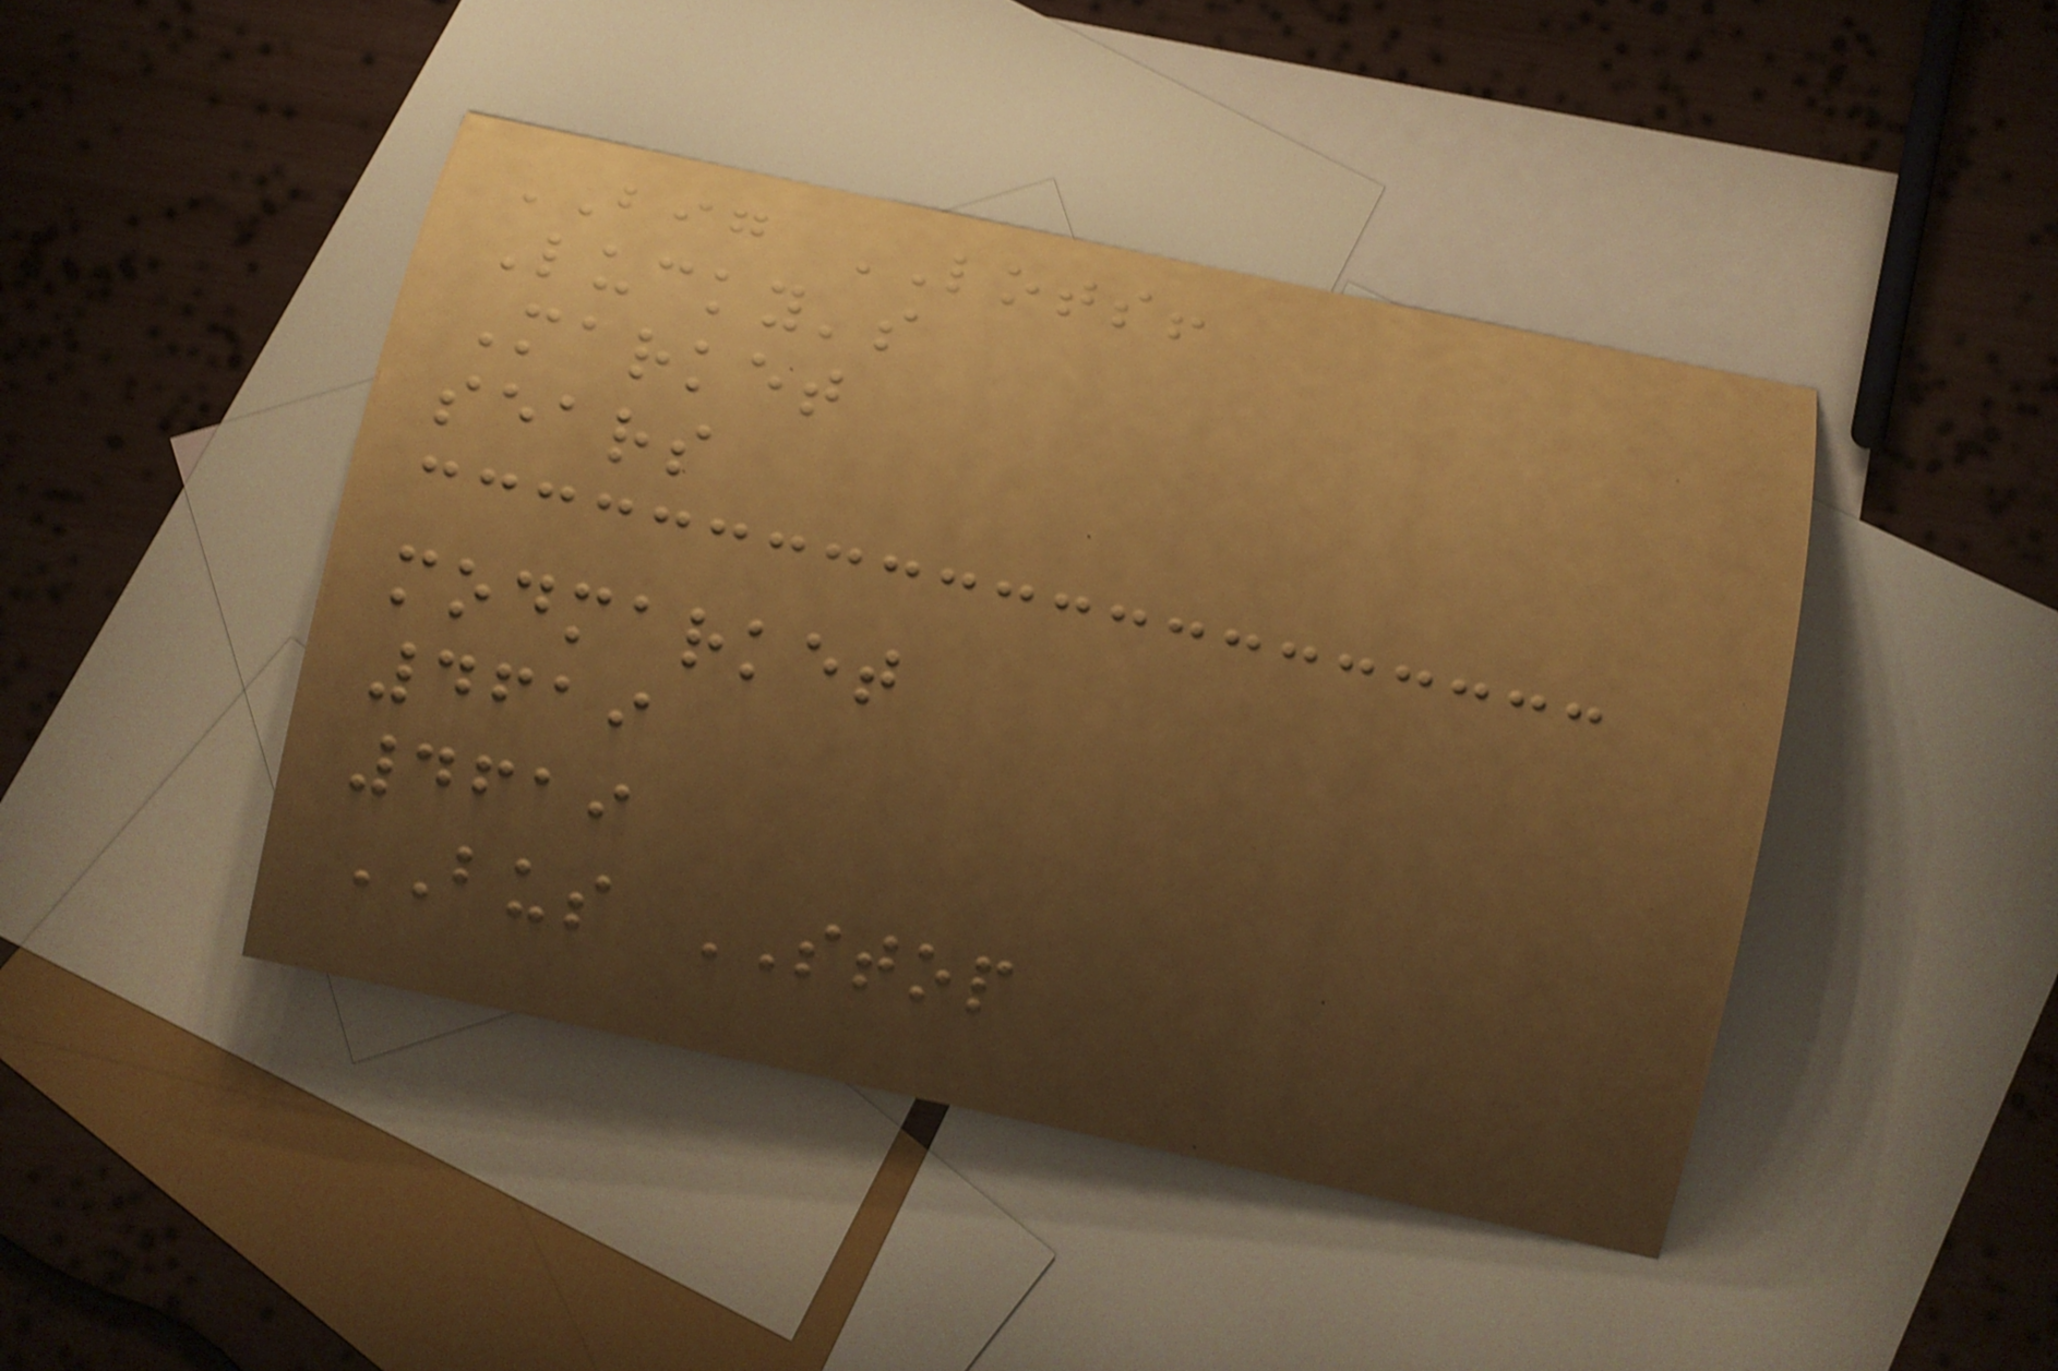BIG LOTS!
Lucky's
Market
sears
modmarket
4619
4619
BUS STOP
